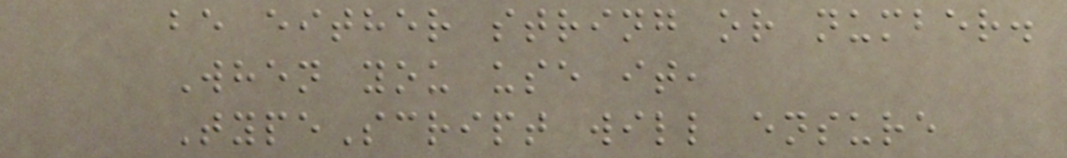be either string or number.
When you use it,
TypeScript will ensure
